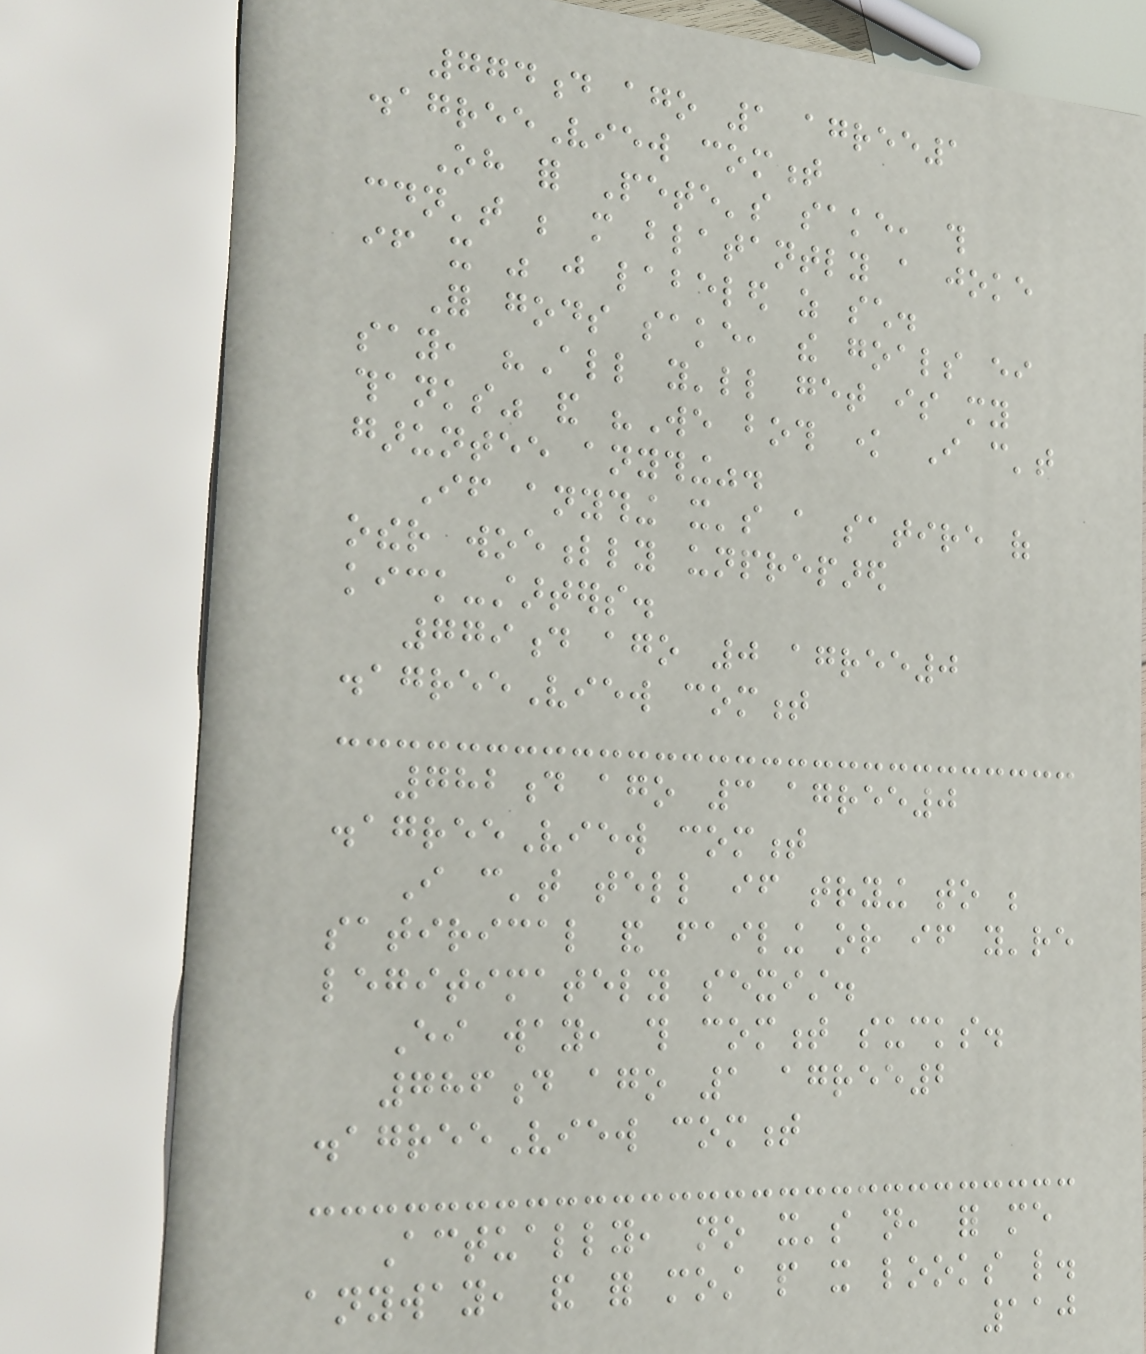774d ago 1 agree1
disagreeView comment
Oh for Pete's sake, this
couldn't be more blatantly a joke
if it was just labeled as such.
For gods sake, the goals either
say, "All you'll get is my
thanks" and "We both know I can't
garuntee anything".
If anything it's a satire of
other woefully unprepared
kick-starters.
779d ago 0 agree0
disagreeView comment
782d ago 3 agree0
disagreeView comment
I can't tell if trying to be
satirical and failing or if you're
legitimately sexist.
Either way, this comment sucks.
786d ago 1 agree2
disagreeView comment
Actually, no it's not, for me
anyway, and for most people it looks like.
110
